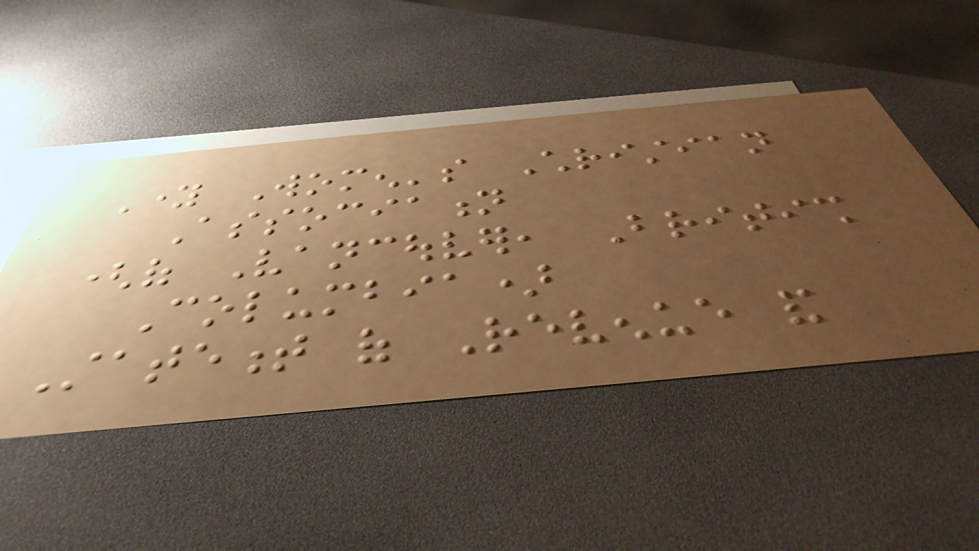Young Women's Christian
Association
(of Vancouver, British
Columbia)
Statement of Revenue and
